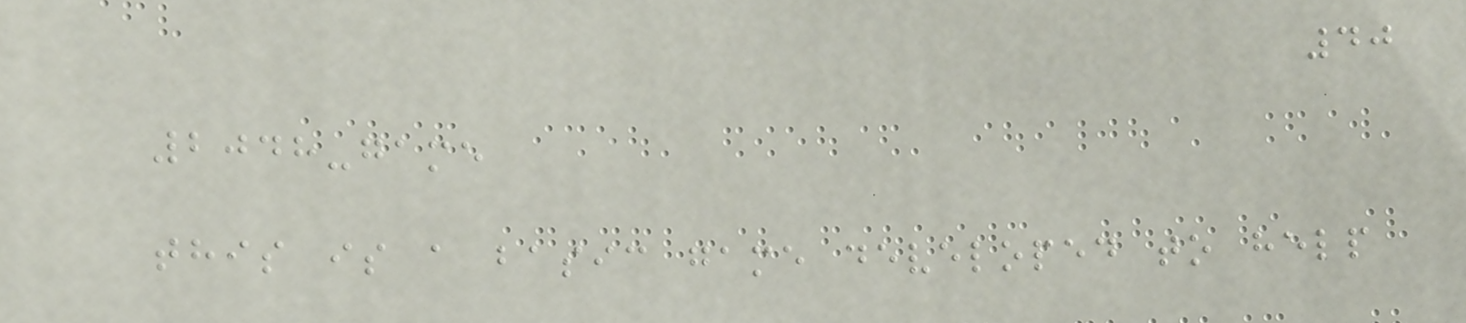40
2048-game
this is a basic game developed to help
